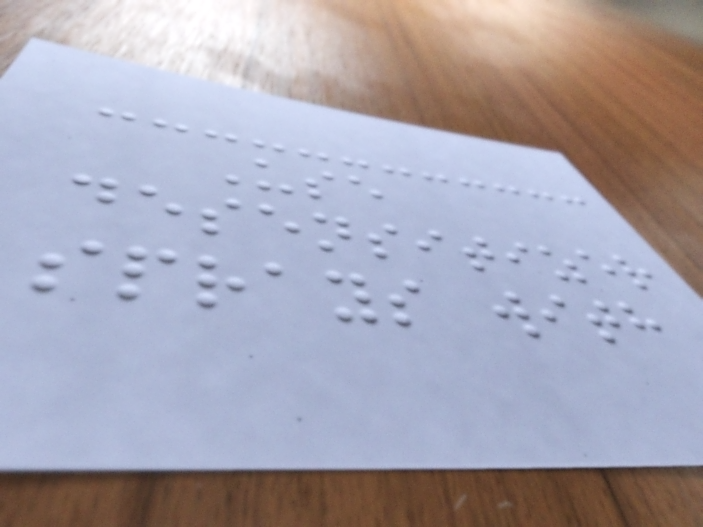Use
desensitizer
sprays with
